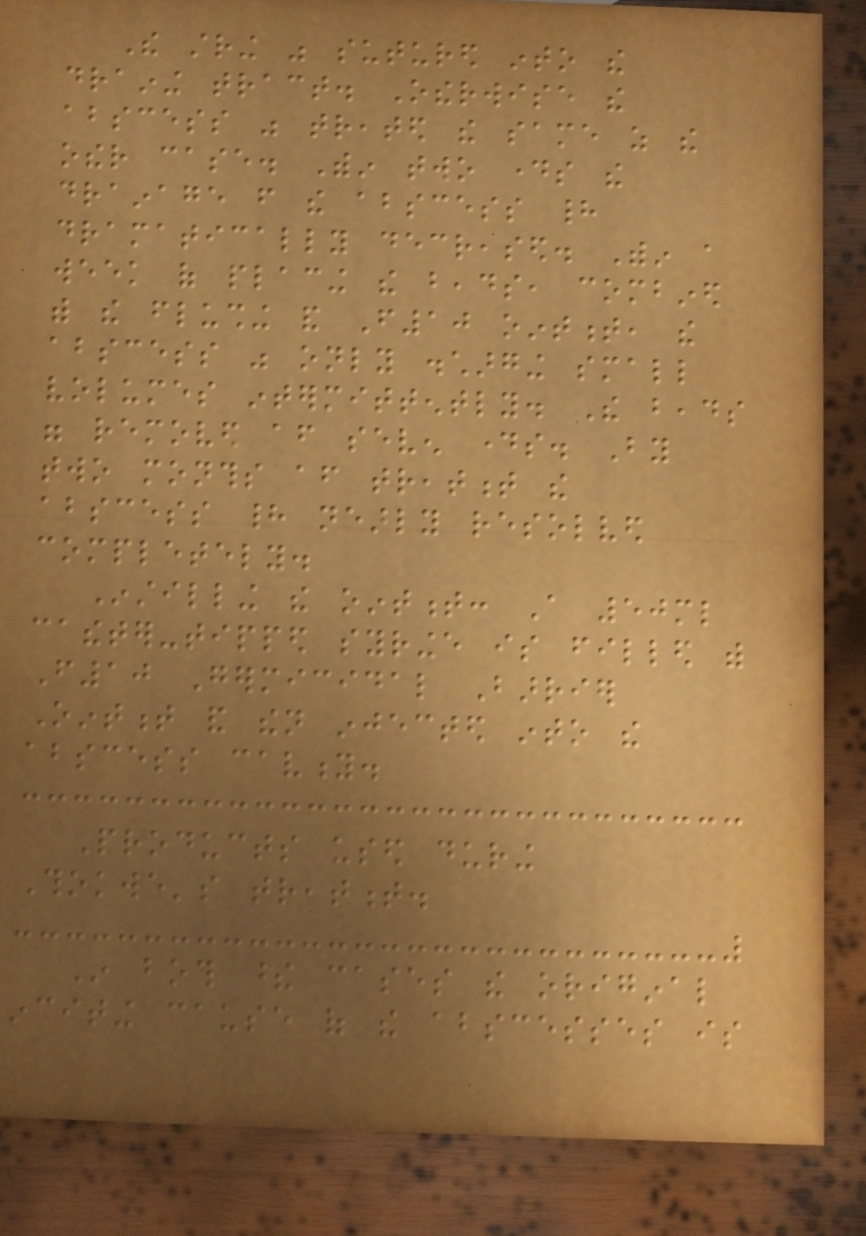The string was sutured into the
draining tract. Otherwise the
abscess was treated the same as the
other case. Within two days the
drainage from the abscess had
dramatically decreased. Within a
week of placing the beads, combined
with the flushing and F10 ointment, the
abscess was only discharging small
volumes intermittently. The beads
were removed after seven days. By
two months after treatment the
abscess had nearly resolved
completely.
Instilling the ointment: A 50ml
catheter-tipped syringe is filled with
F10 Germicidal Barrier
Ointment and then injected into the
abscess cavity.
Products used during
Thokwe's treatment.
In both these cases the original
inciting cause of the abscesses is
